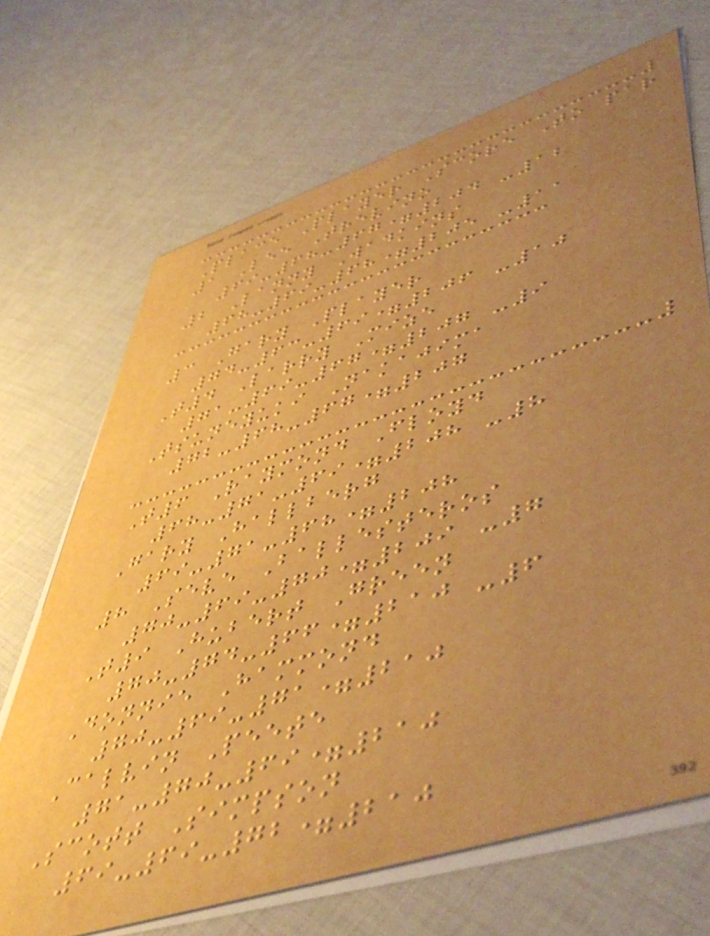Place Player Score To par
1 Lee Trevino
69-68-67=204 -12
2 Lanny Wadkins
68-69-68=205 -11
3 Gary Player
74-63-69=206 -10
T4 Larry Mize
71-69-67=207 -9
Tsuneyuki Nakajima
72-68-67=207
T6 Raymond Floyd
68-71-69=208 -8
Gary Hallberg
69-71-68=208
8 Seve Ballesteros
70-69-70=209 -7
T9 Hubert Green
70-74-66=210 -6
Donnie Hammond
70-69-71=210
Calvin Peete
71-70-69=210
Scott Simpson
69-69-72=210
